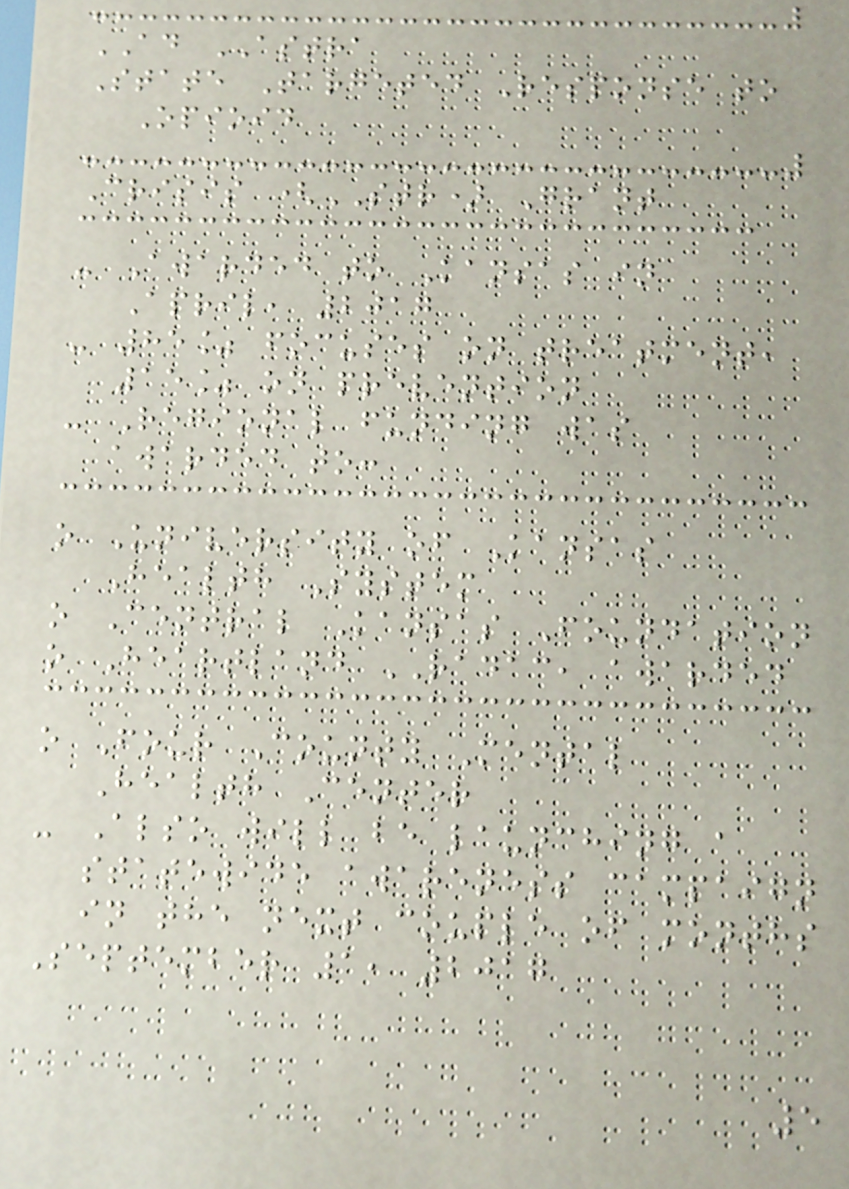AD ASTRA
State Targeted Response to
Opioid
Crisis (STR) Grant
- Awarded to Kansas in
April, 2017
- 85% focuses on treatment,
15% on prevention
- Regional funding was
awarded to:
o University of Kansas
Health System
o Central Kansas Foundation
o Heartland RADAC, awarded
o Four County Mental
Health Center
- Also will be launching a
statewide awareness campaign
in the next couple of months
September 1, 2017
5
